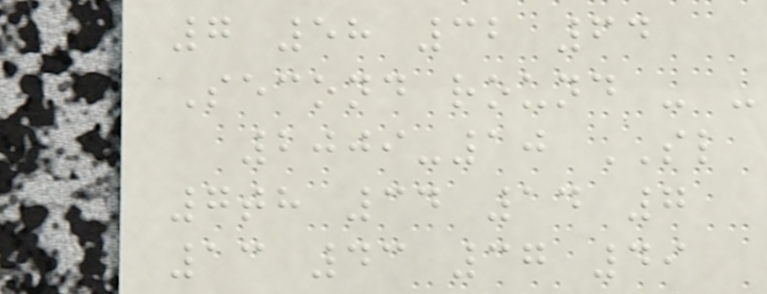7 58 32 64
Second round - -
2009-10 SL
7th 34 14 7
13 43 37 49
